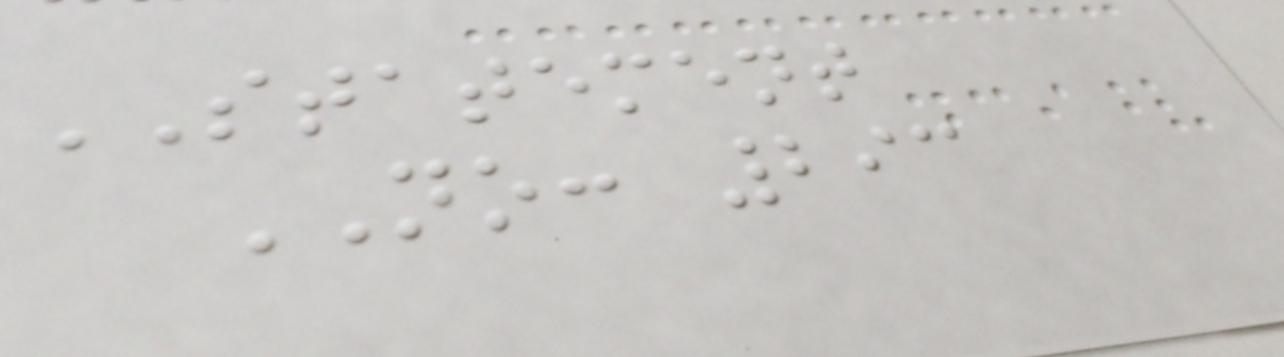STATEMENT
NO: 293
